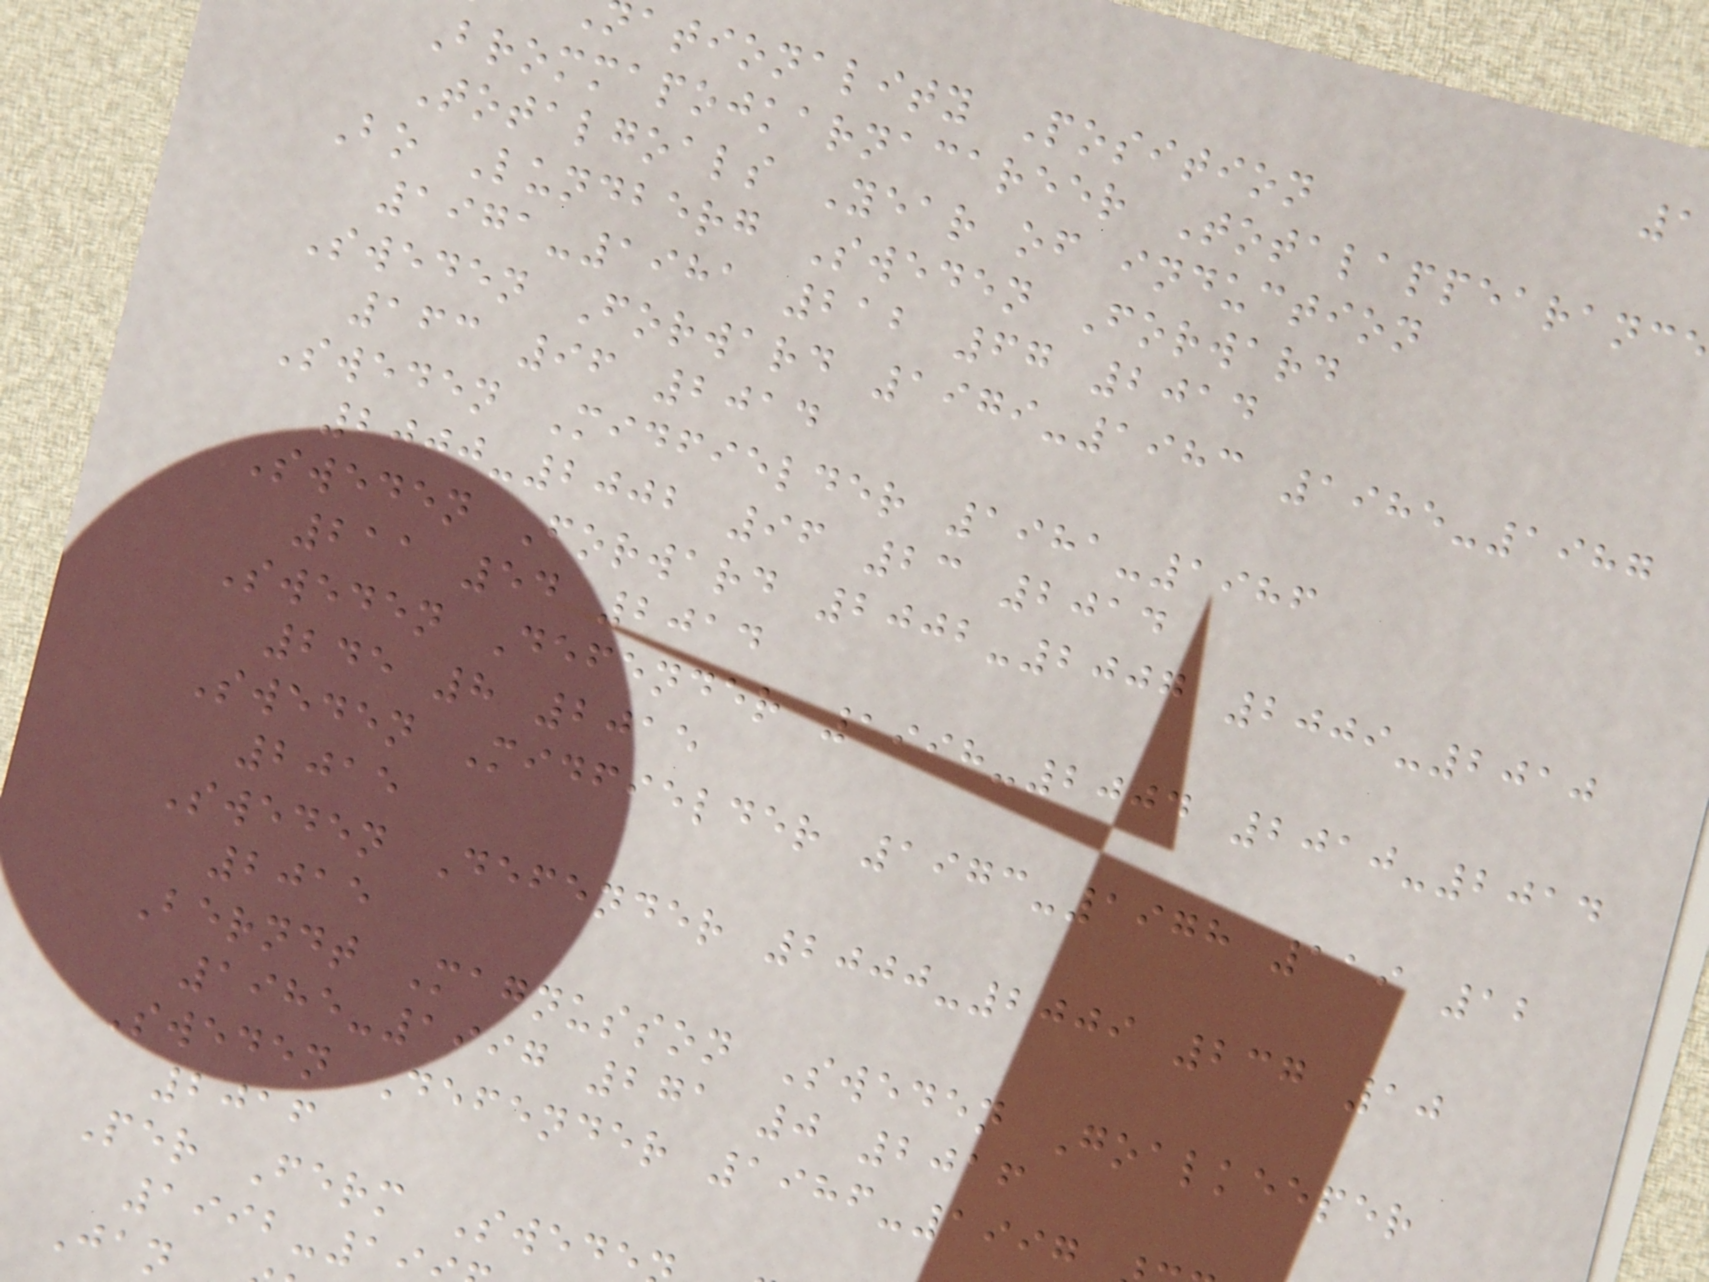ationality Position
Brommapojkarnacareer Totalappearanc
Totalgoals Year of induction
Bo Lundberg Sweden Forward
1971-1981 212 67 2014
Sweden Forward 1979-1983 1985-1987
163 96 2014
Sweden Midfielder 1981-1986
2000-2002 96 23 2014
Sweden Forward 2002-2007 2009-2010
211 54 2014
Sweden Defender 1998-2004 2010-2014
245 8 2015
Sweden Midfielder 1973-1978 119 12
2015
Sweden Defender 2000-2009 237 10
2015
Berndt Magnusson Sweden Goalkeeper
1985-1997 271 0 2016
Sweden Defender 1986-1997
2016
Per Ferm Swede
1992-1
